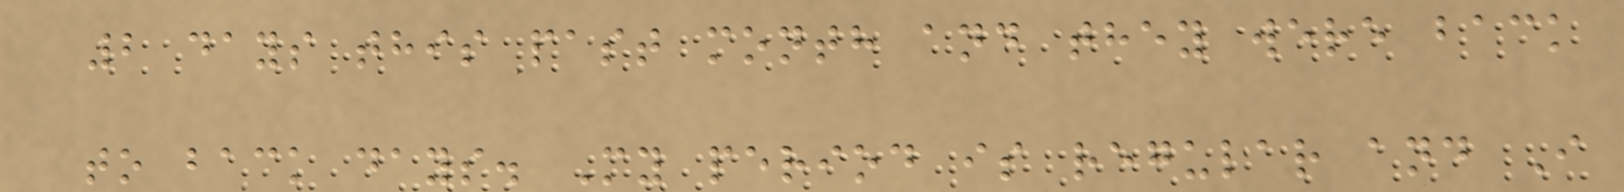2 days this past month and they were back
to back days. My period is regular and I
